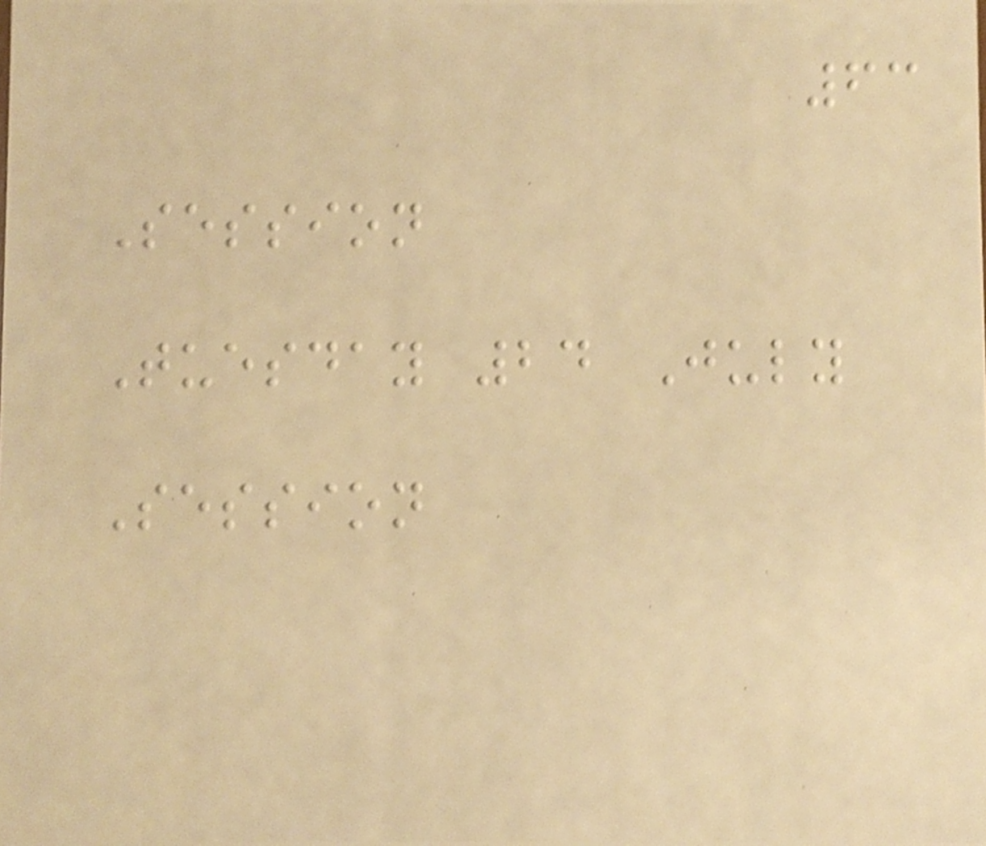63
Session
Tuesday 24 July
Session
